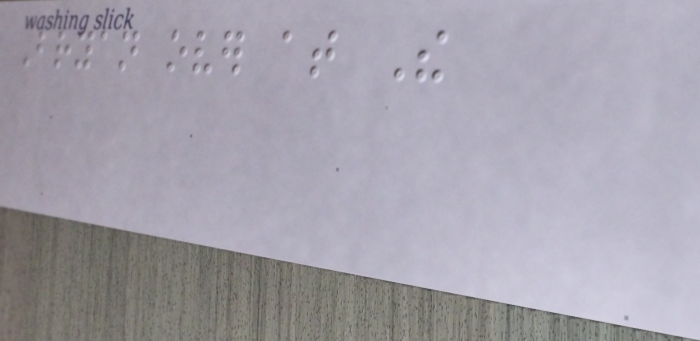Bryan over at The
